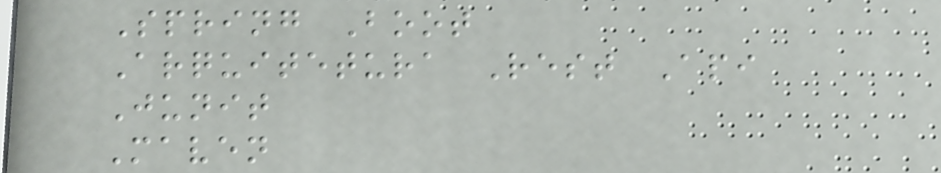Spring Boot
Arquitetura Rest Api
Junit
Maven
